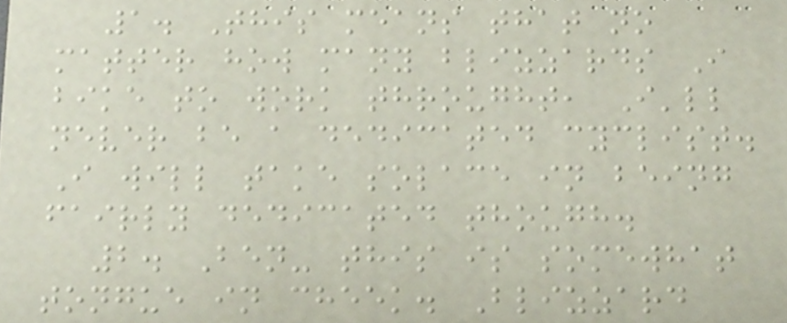1. This means that no
matter how many blizzards I
bike to work throught, I'll
never be a dedicated cyclist.
I will take solace in being
fairly dedicated though.
2. Ben- this is somewhat
tongue in cheek. Blizzard
